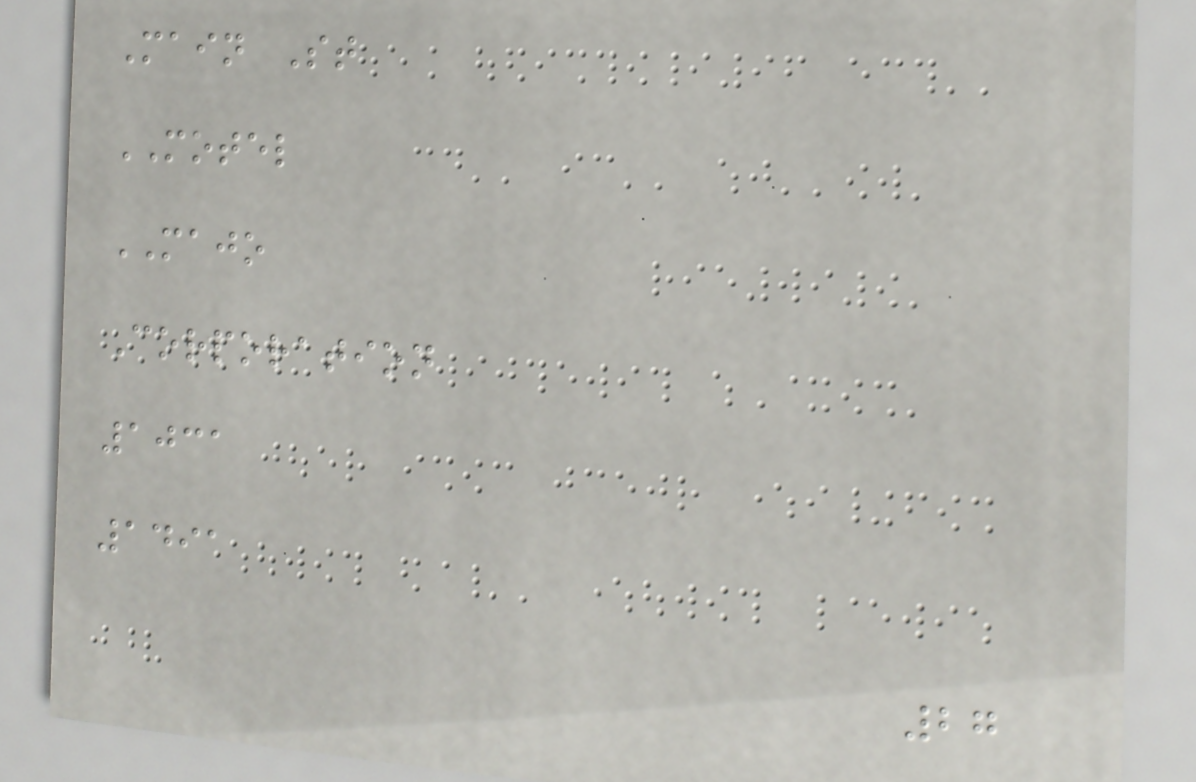Main St
MOTEL
MAJO
Corporation
1031
1491
27
